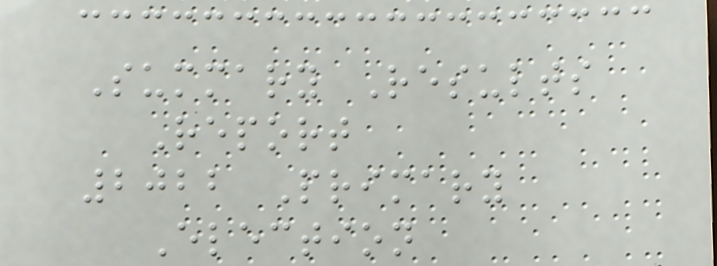Summary Results
Report
2022 Primary
Election
